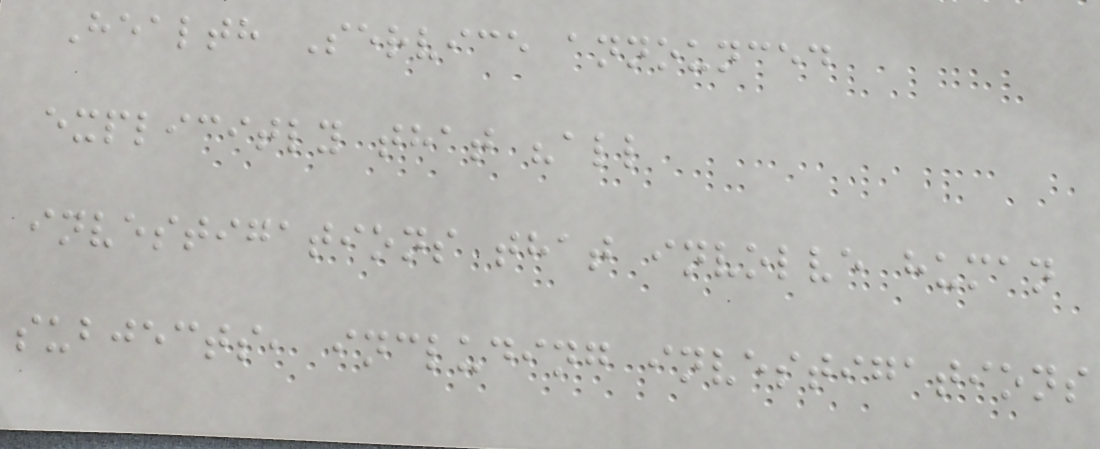Health Service announced
explicitly that "all
investigations that involve human
subjects, including investigations
